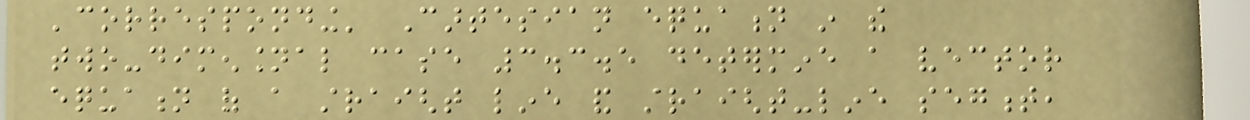'corresponding' Cartesian equation in the
two-dimensional case 3.3.5 determine a vector
equation of a straight line and straight-line segment,
